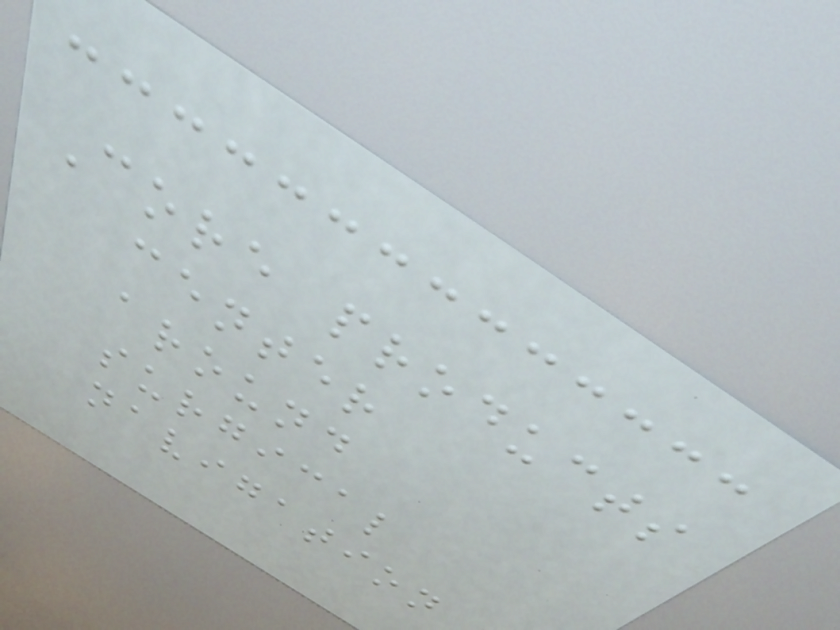Core products
center
around
surgical
navigation
